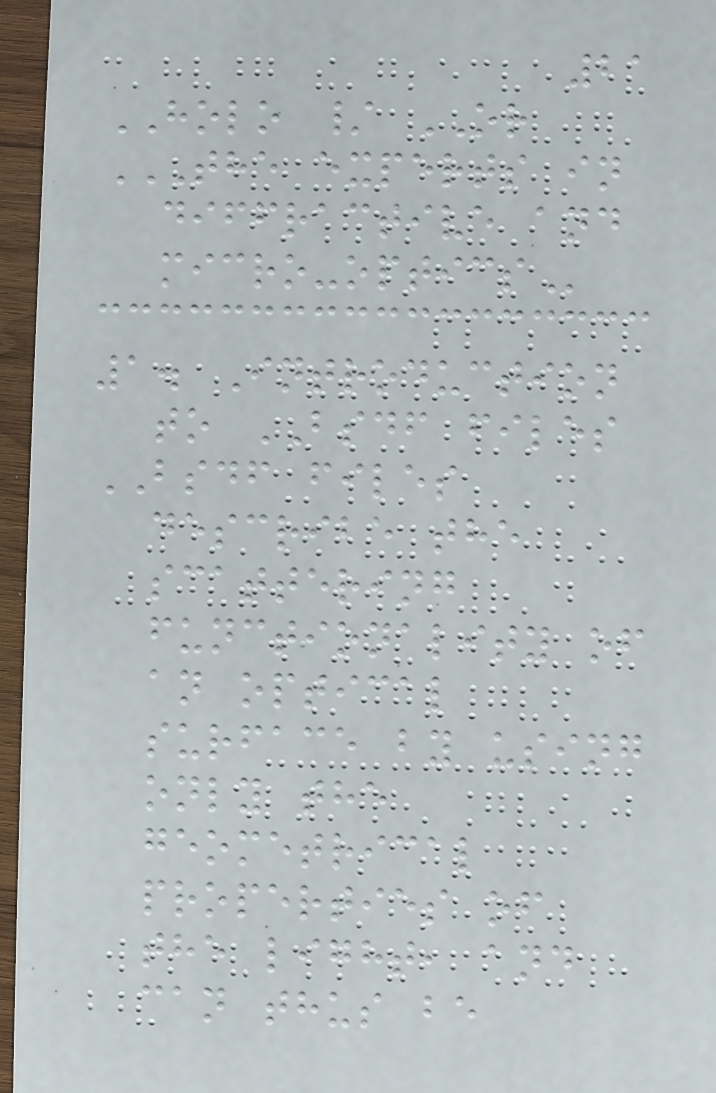21
HOLO / OR
THE EXPERTS IN
DIFFRACTIVE AND
MICRO-OPTICS
1. Introduction
to BSDF files
BSDF files
describe the
scattering
functionality of
an optical
surface by using
only the
geometrical
properties of
the light, and
can thus be
